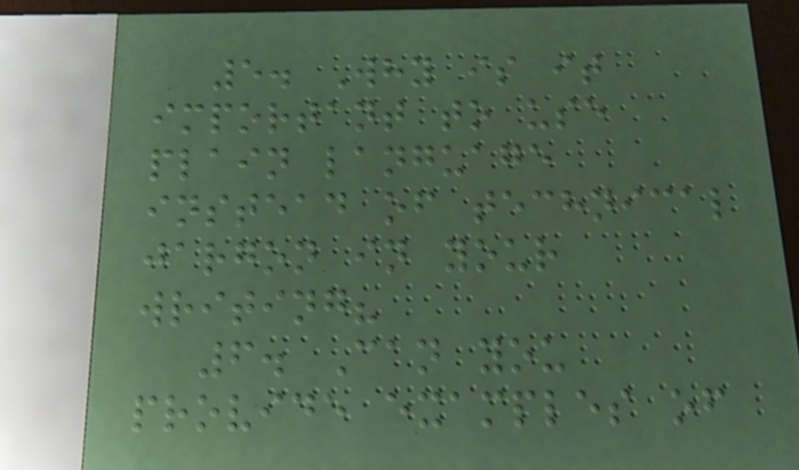5. Why is it
important to use
plain language
instead of technical
jargon in your
writing?
6. Can you
provide examples of
